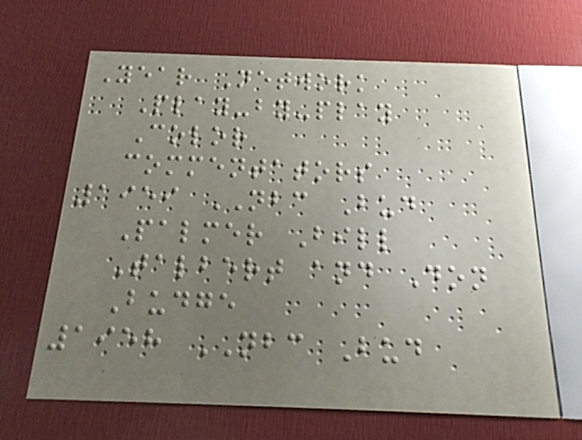Year Network
Play-by-play
Color
commentators
1959 NBC Bud
Palmer Bill
Talbert and Don
Budge
1958 NBC Bud
